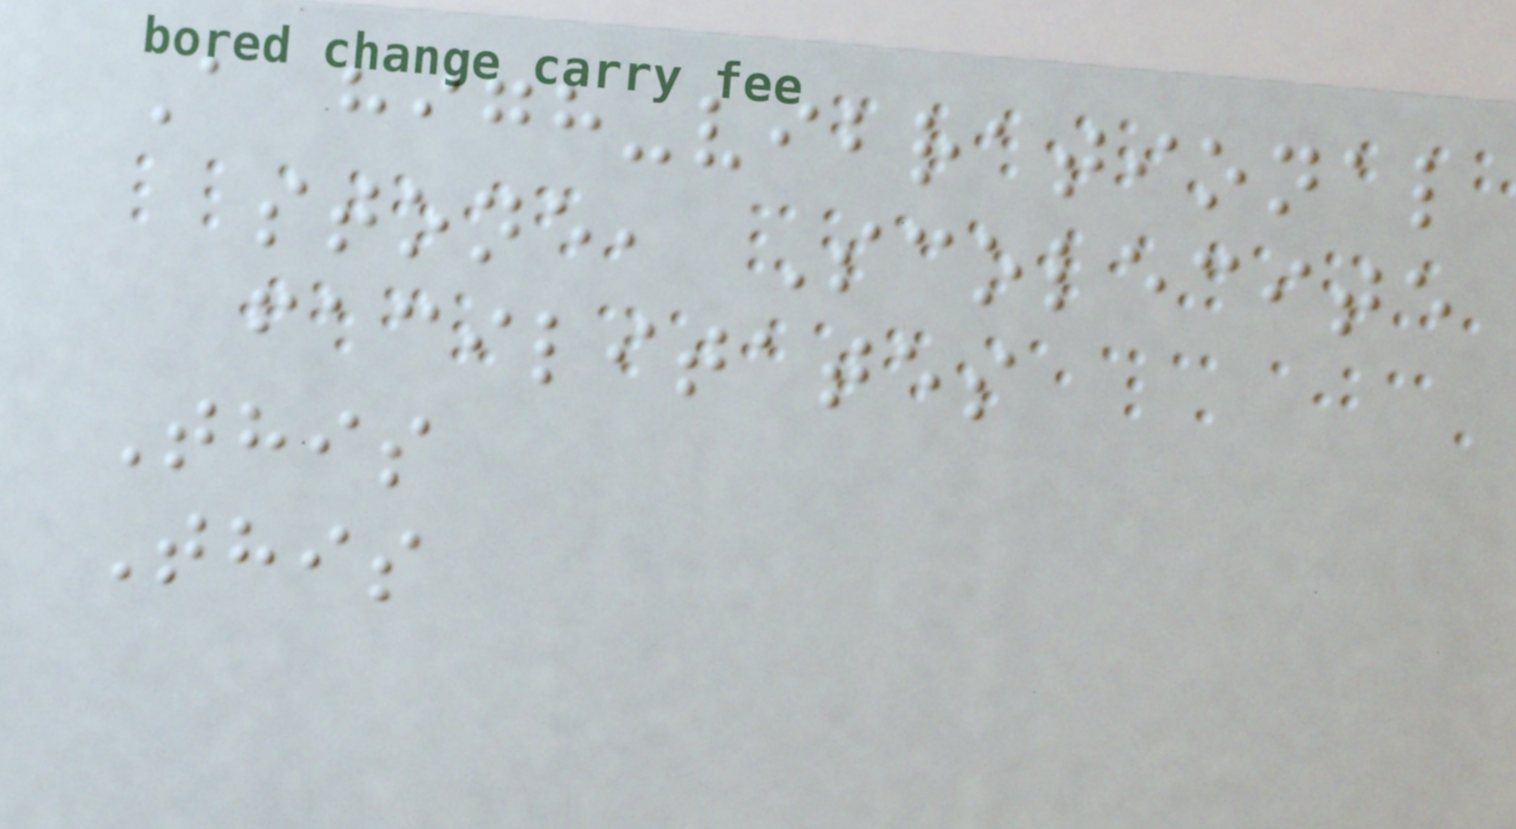A high-vibrational
stone, Scolecite
facilitates
This
This
